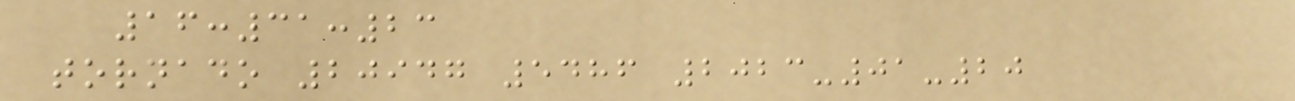16:31:23
tornado 20947 5486 2023-01-20
